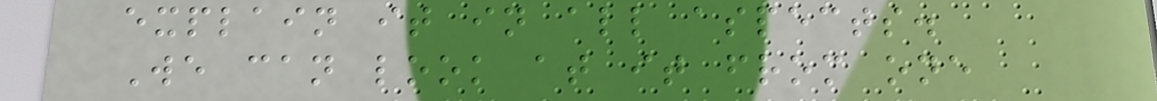explain it in all aspects.
We can look at it from one
